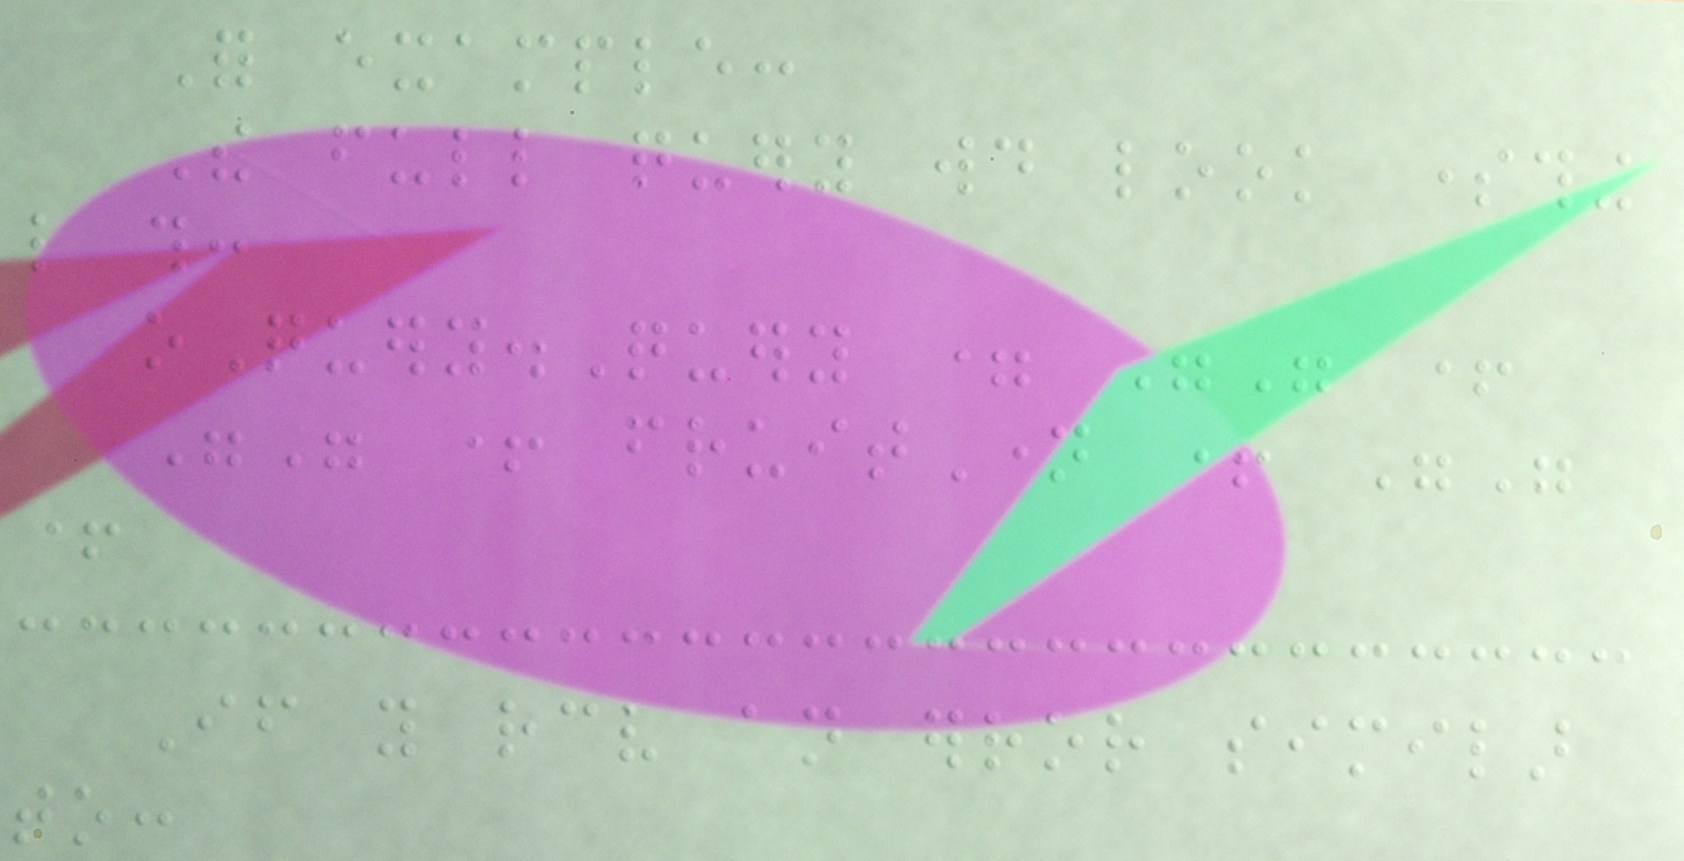For example:
The full query would look something
like this:
oQuery.Query = "" +
"" + fruitName + ""
+
If you receive an error similar
to:
